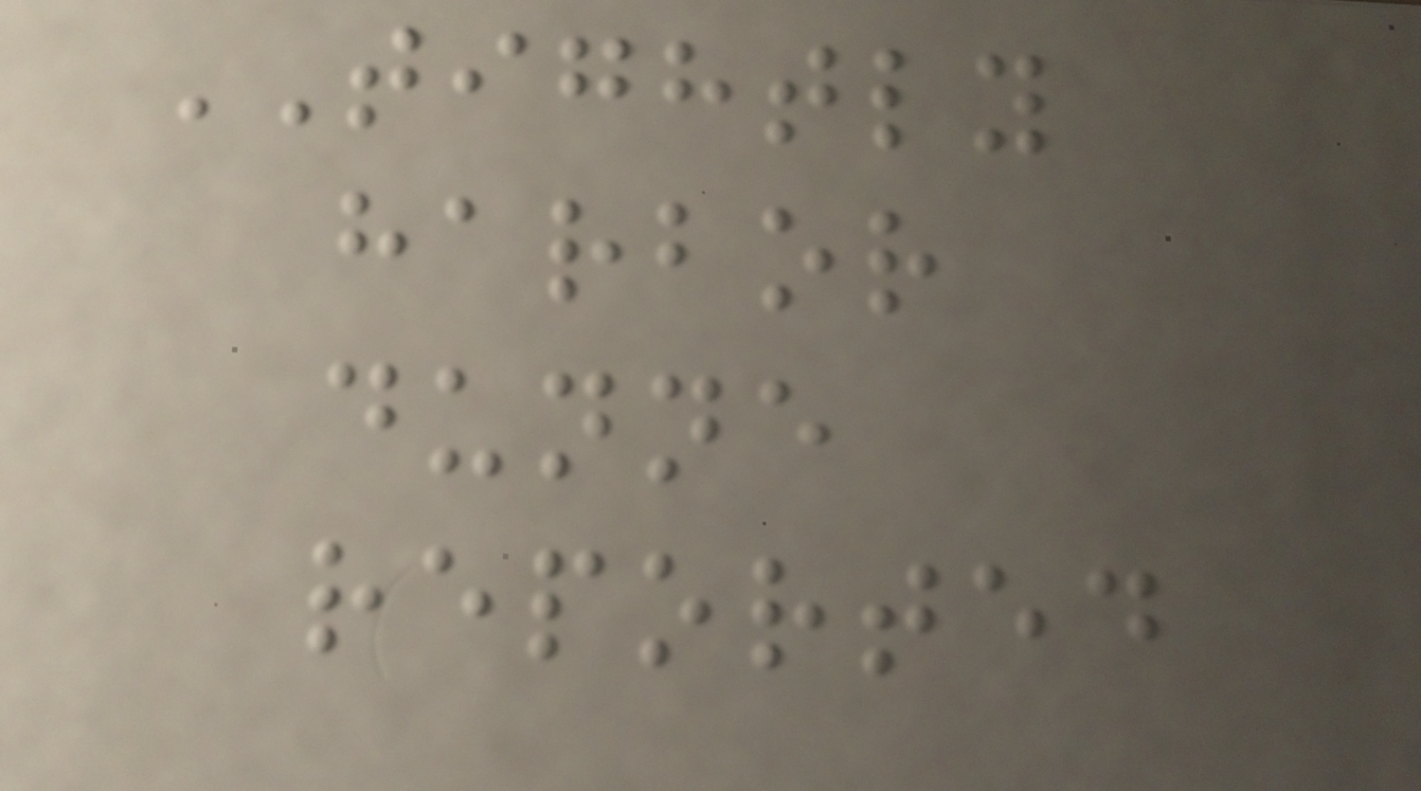TIGHTLY
harbor
dunne
reported
